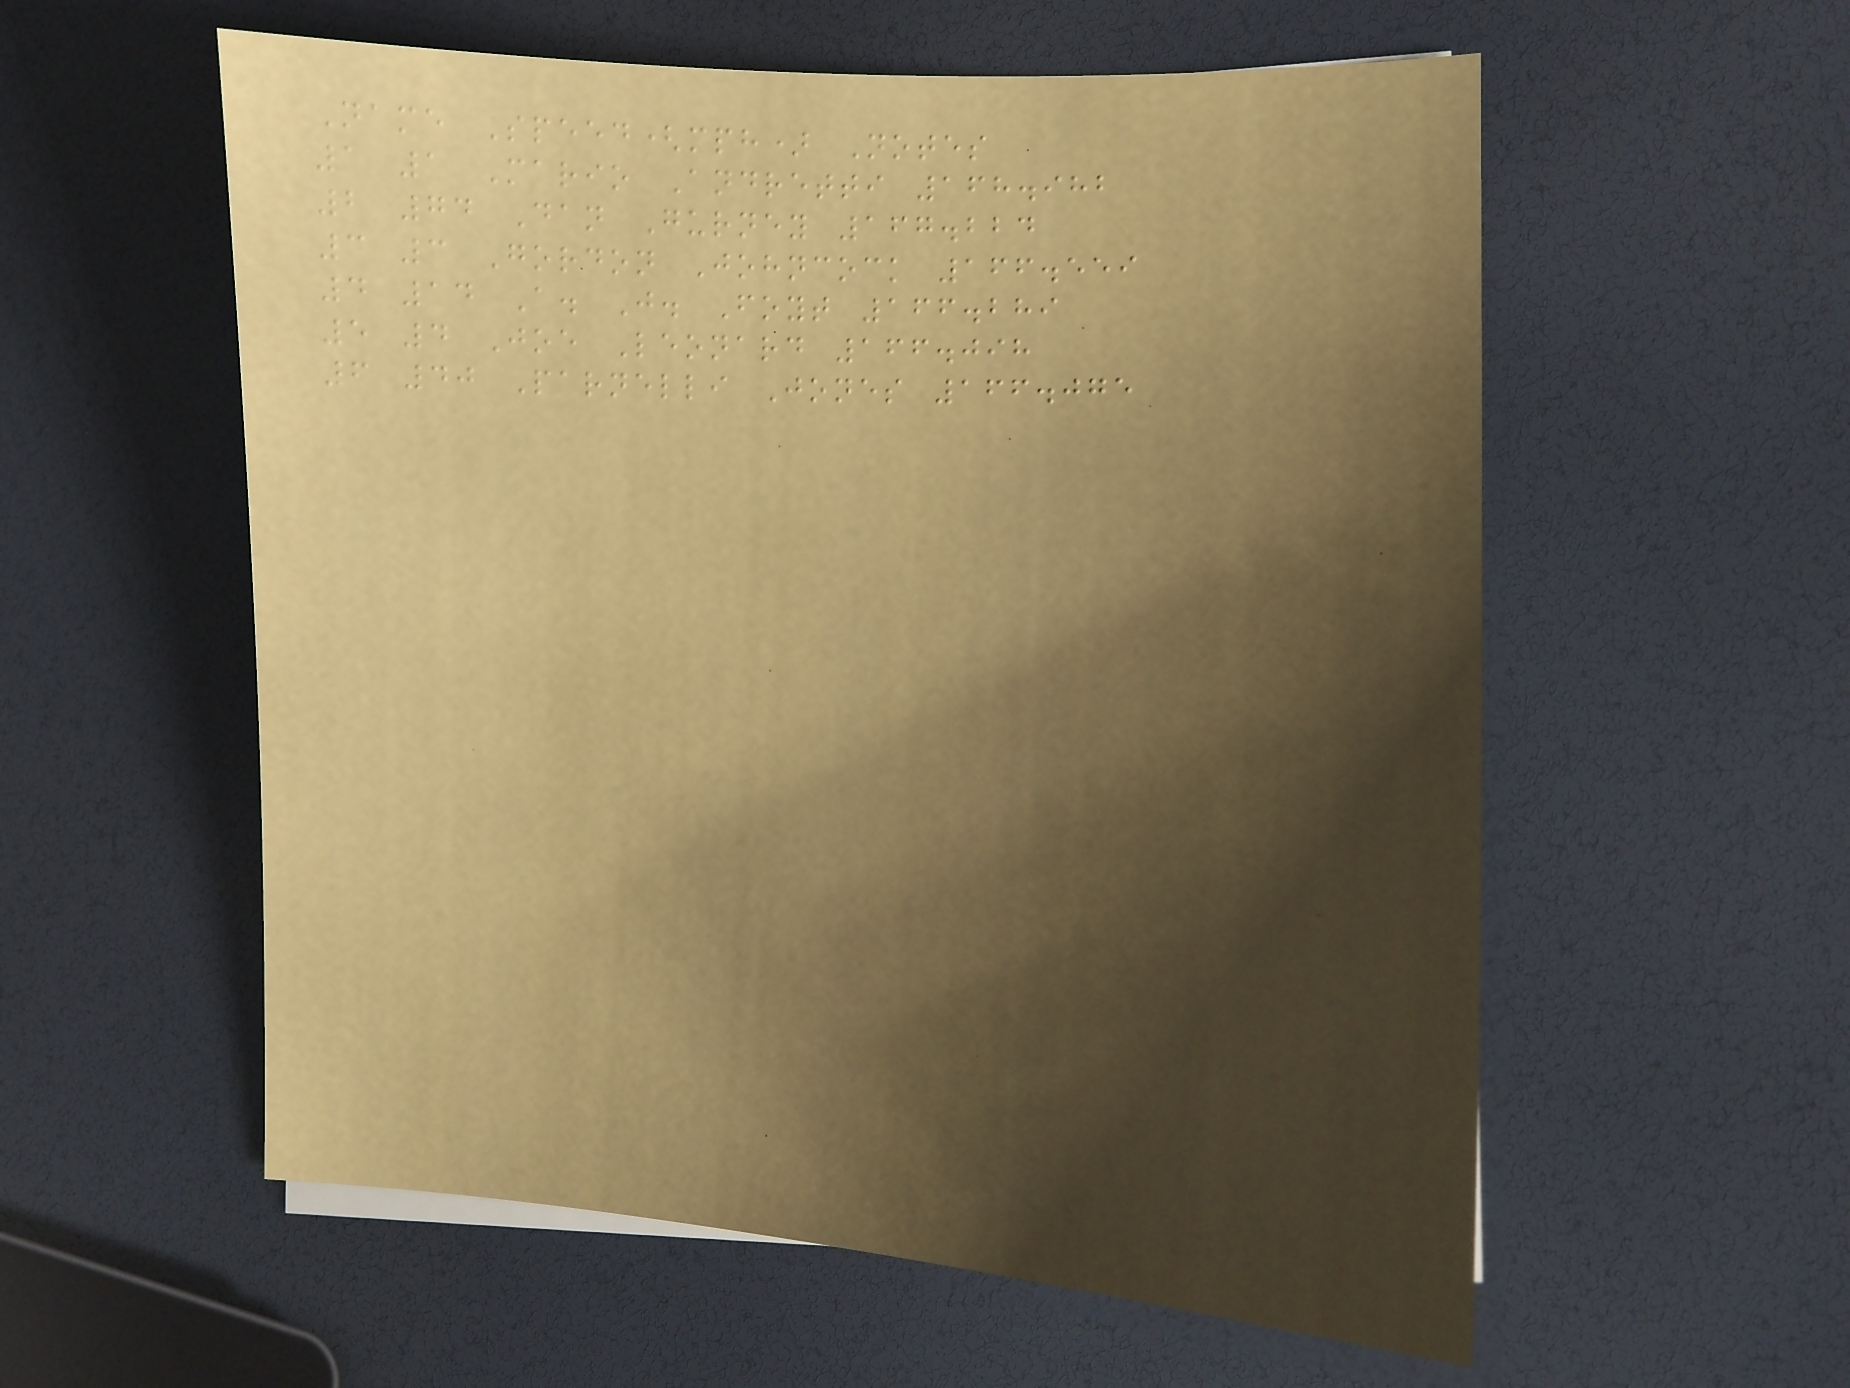Name Speed(mph) Notes
1 1 Mario Andretti 168.982
2 74 Dan Gurney 167.224
3 3 Gordon Johncock 166.559
4 14 A. J. Foyt 166.289
5 4 Joe Leonard 166.098
6 40 Parnelli Jones 166.075
